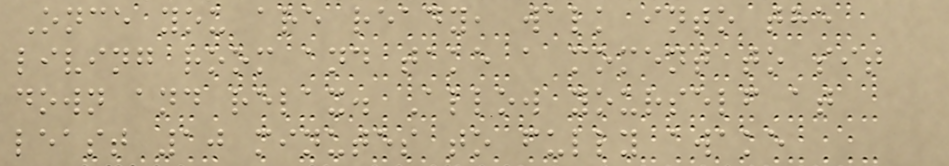Once you are ready, walk into the
living room and take a moment to sit
down and relax. Allow yourself at
least 10 minutes to fully awake
